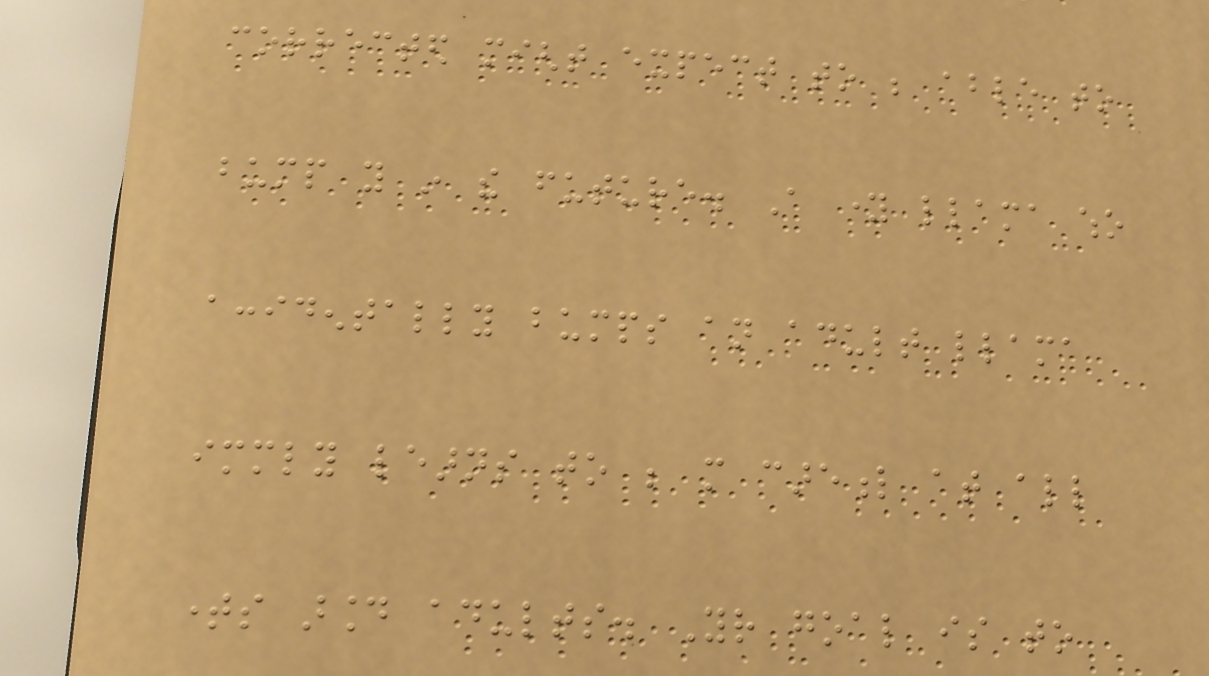corrected might expect to be able to
bump you in the future. A young llama who
accidentally bumps an adult llama
immediately learns to be more careful at all
times around adults. Your goal is to
